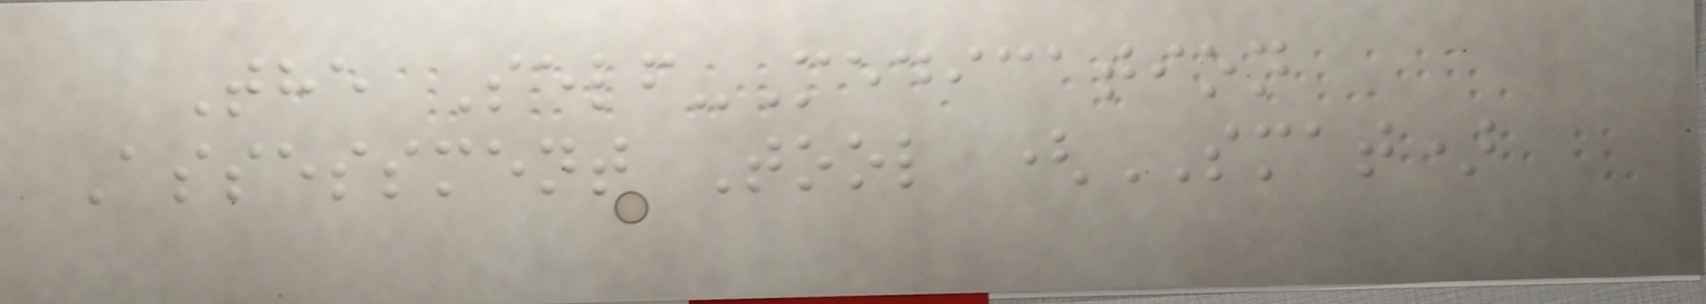The Self-Medication
Assessment Tool (SMAT)
